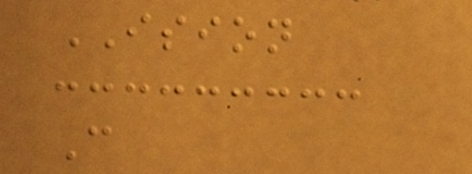ISION
C
